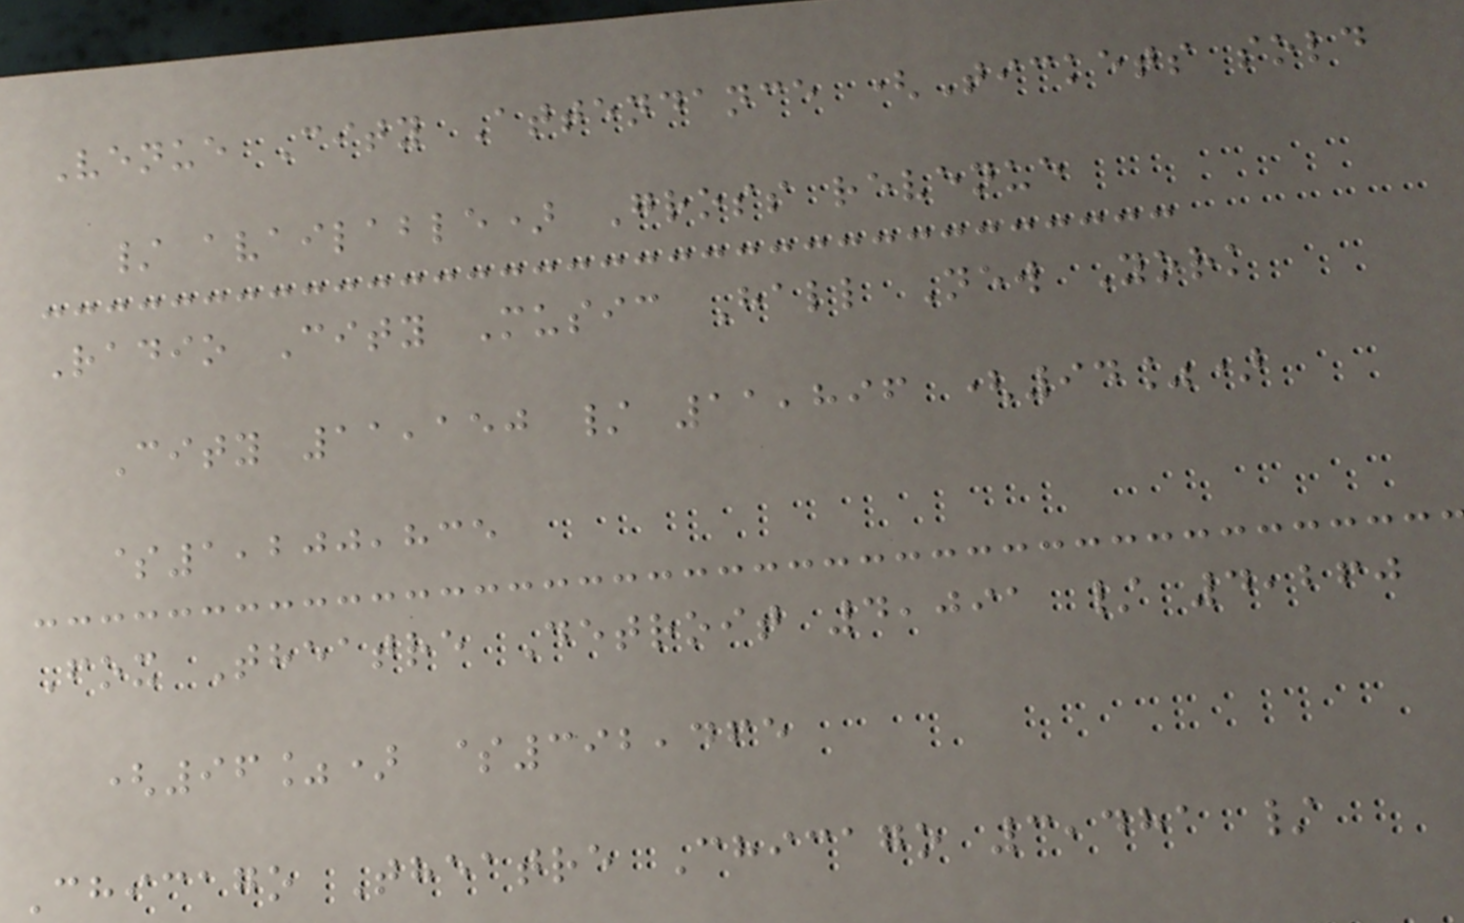Venue City Attendance (Tickets sold
/ available) Gross revenue
Radio City Music Hall New York
City 11,150 / 11,896 (94%)
$1,200,835
Fox Theatre Detroit 4,091 / 4,260
(96%) $392,465
Chicago Theatre Chicago 3,481 /
